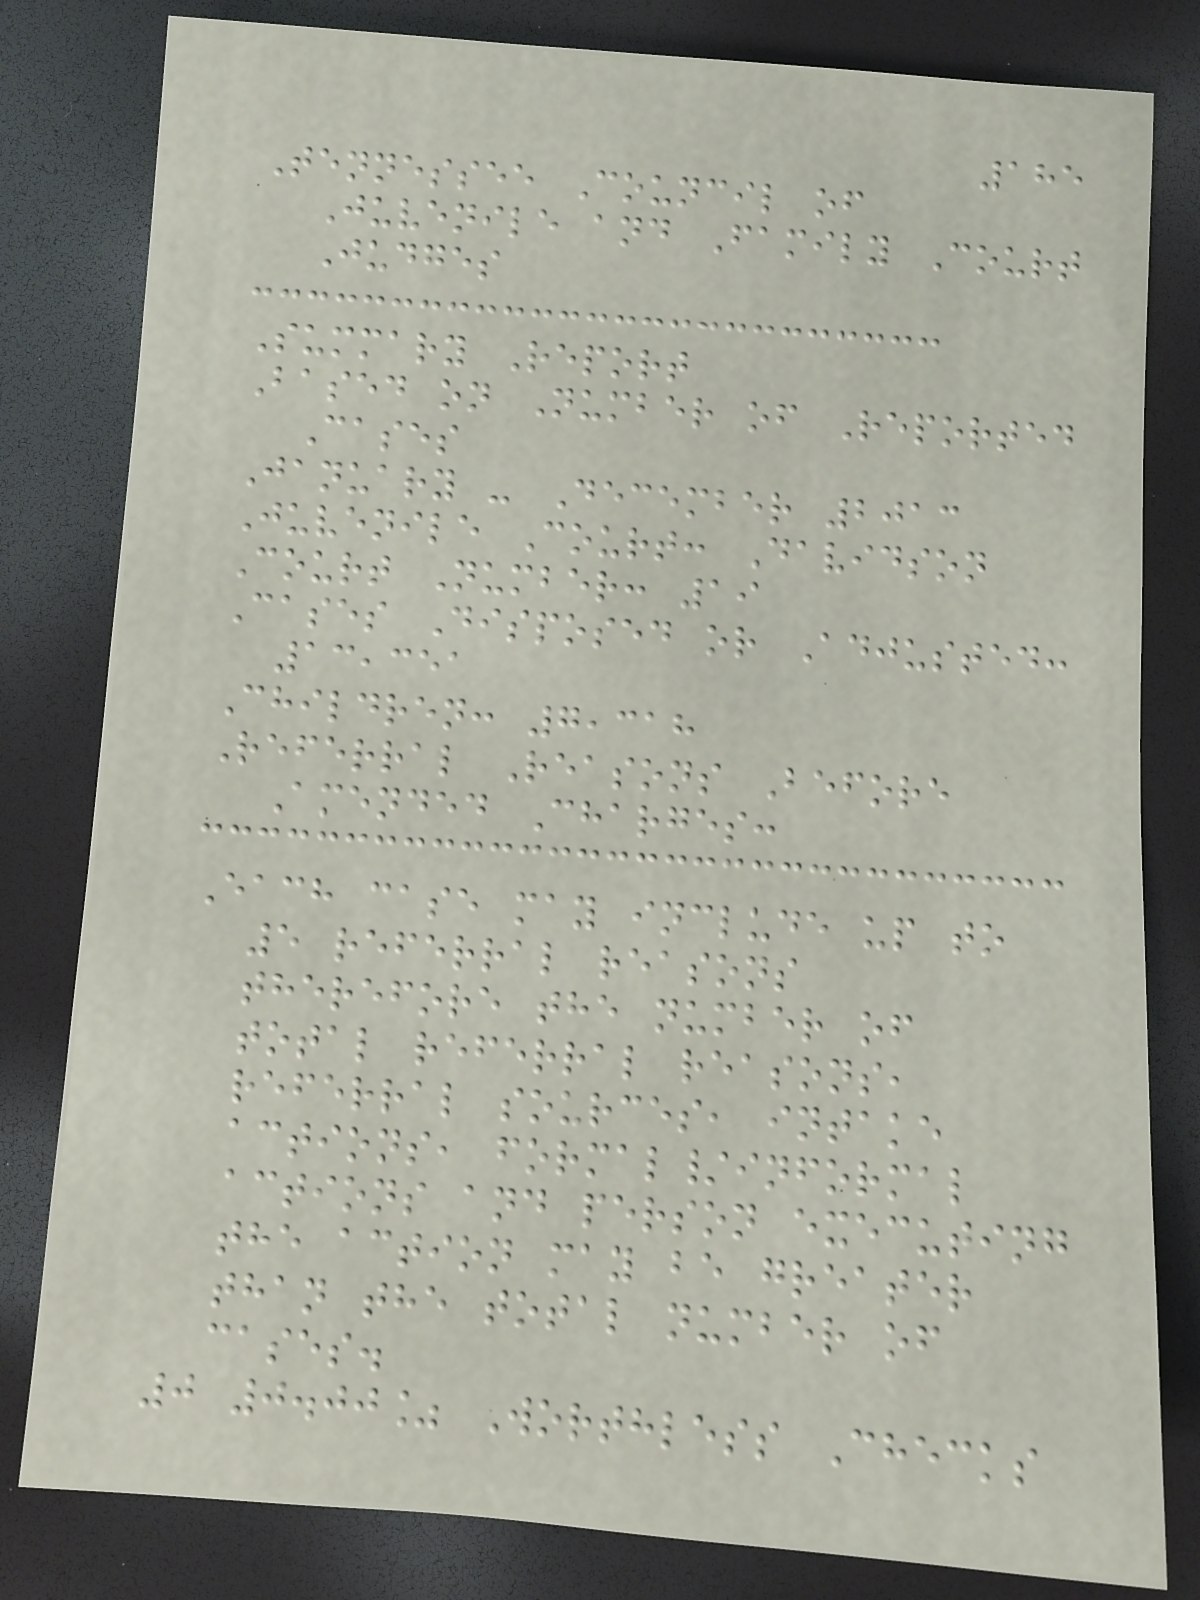185
Tennessee Council of
Juvenile and Family Court
Judges
Summary Report
Based on Number of Reported
Cases
January - December 2013
Juvenile Court: Davidson
Court Number: 19
Cases Disposed or Adjusted:
13,351
Children: 7,318
Referral Reasons Before
Amended Charges:
Each case may include up to
5 referral reasons
therefore the number of
total referral reasons,
referral sources, intake
actions, formal/informal
actions and person executing
the action may be greater
than the total number of
cases.
0 0.00% Worthless Checks
